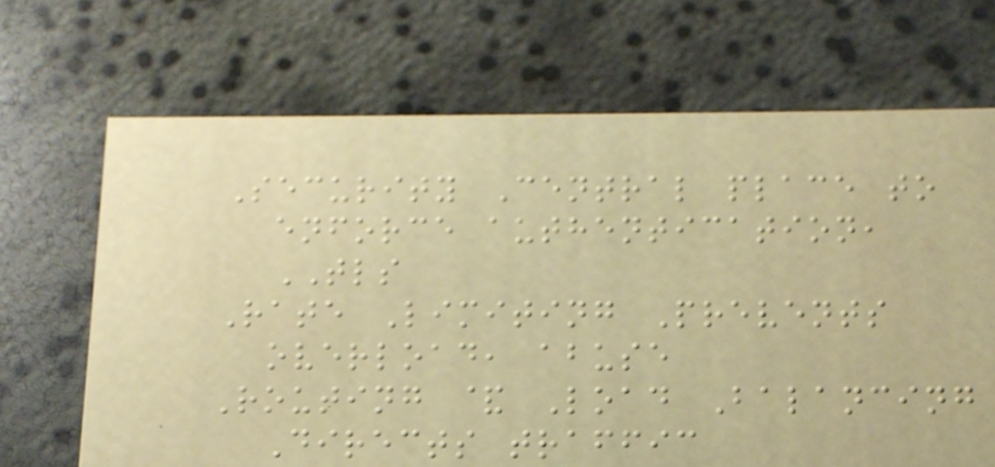Security Central place to
enforce authentication,
TLS
Rate Limiting Prevents
overload, abuse
Routing & Load Balancing
Directs traffic
